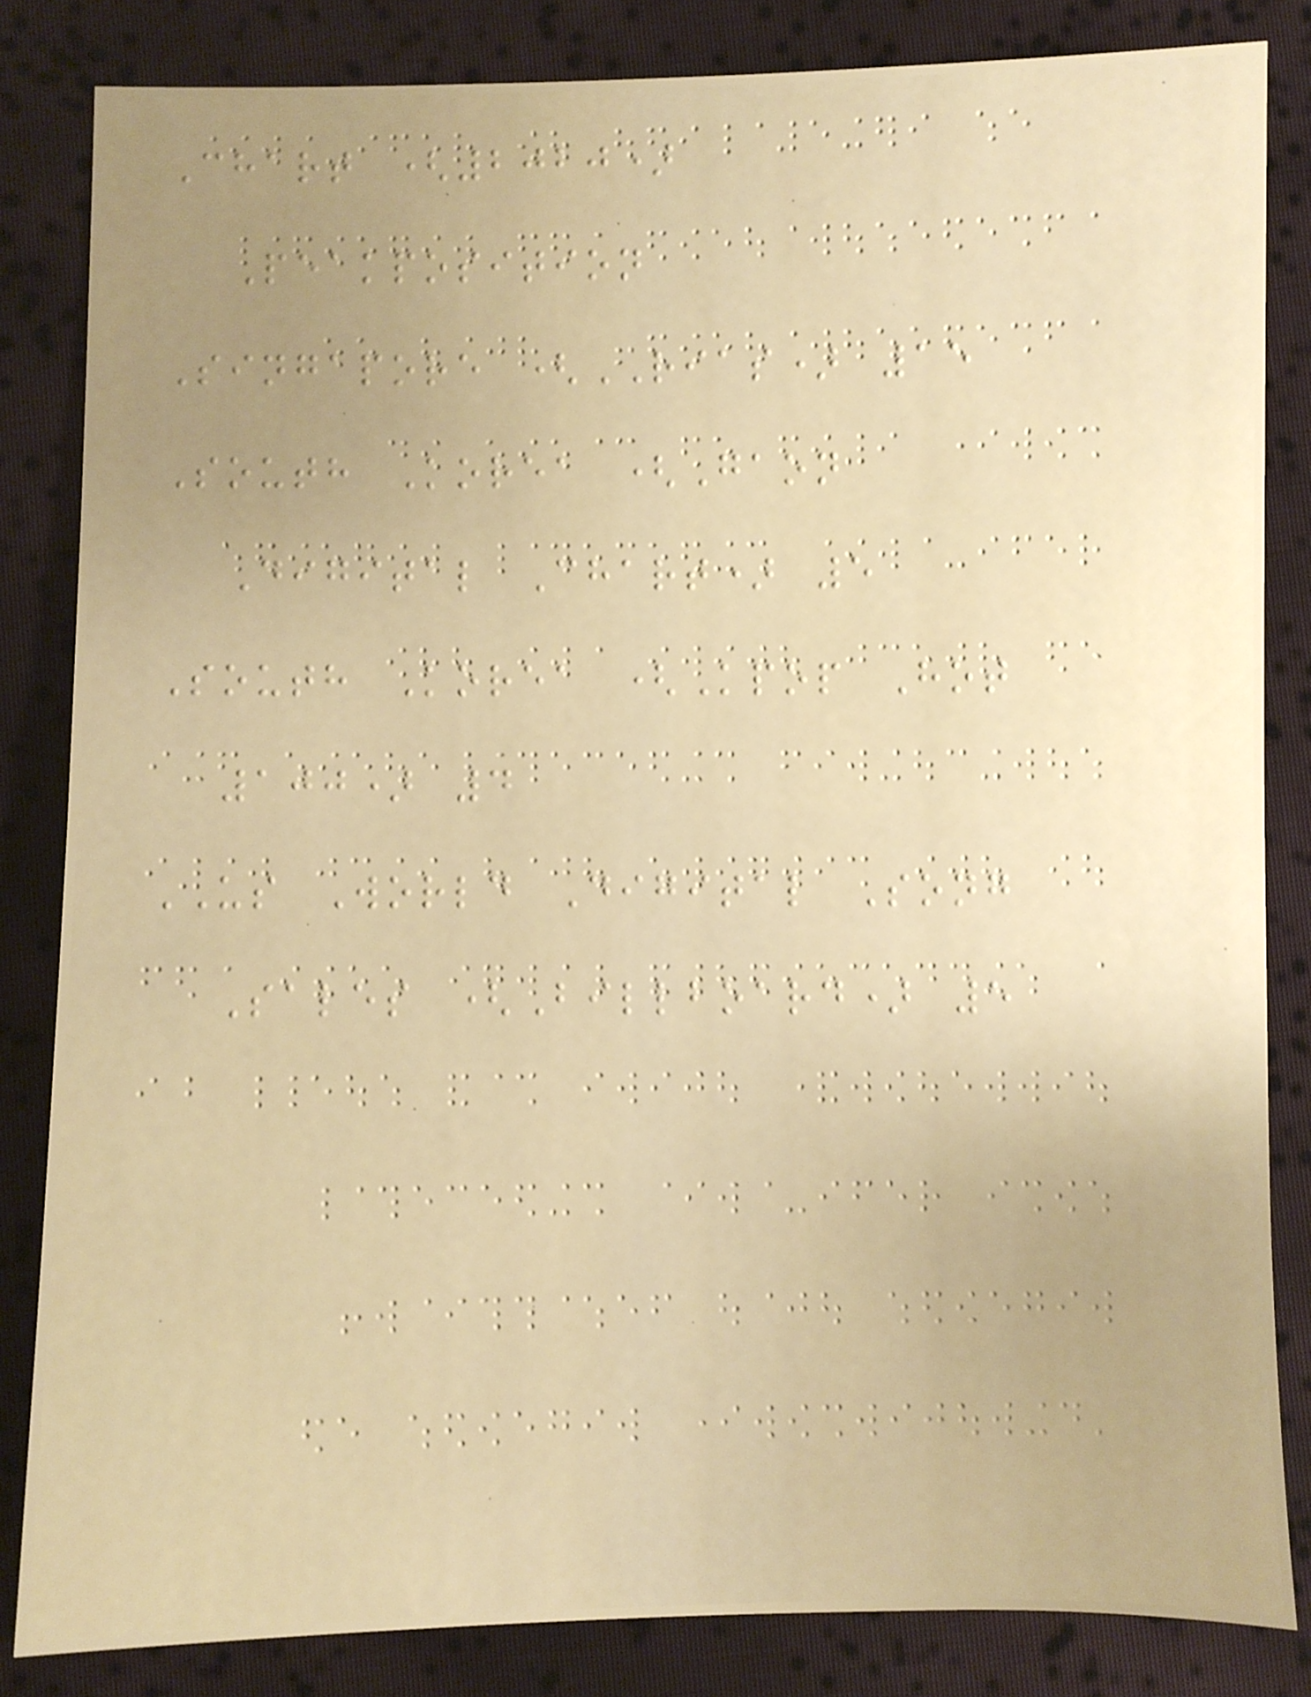Chart (2020)
Peakposition
Singapore (RIAS) 15
South Korea (Gaon
Digital Chart) 5
South Korea (Kpop Hot
100) 4
US World Digital Song
Sales (Billboard) 5
